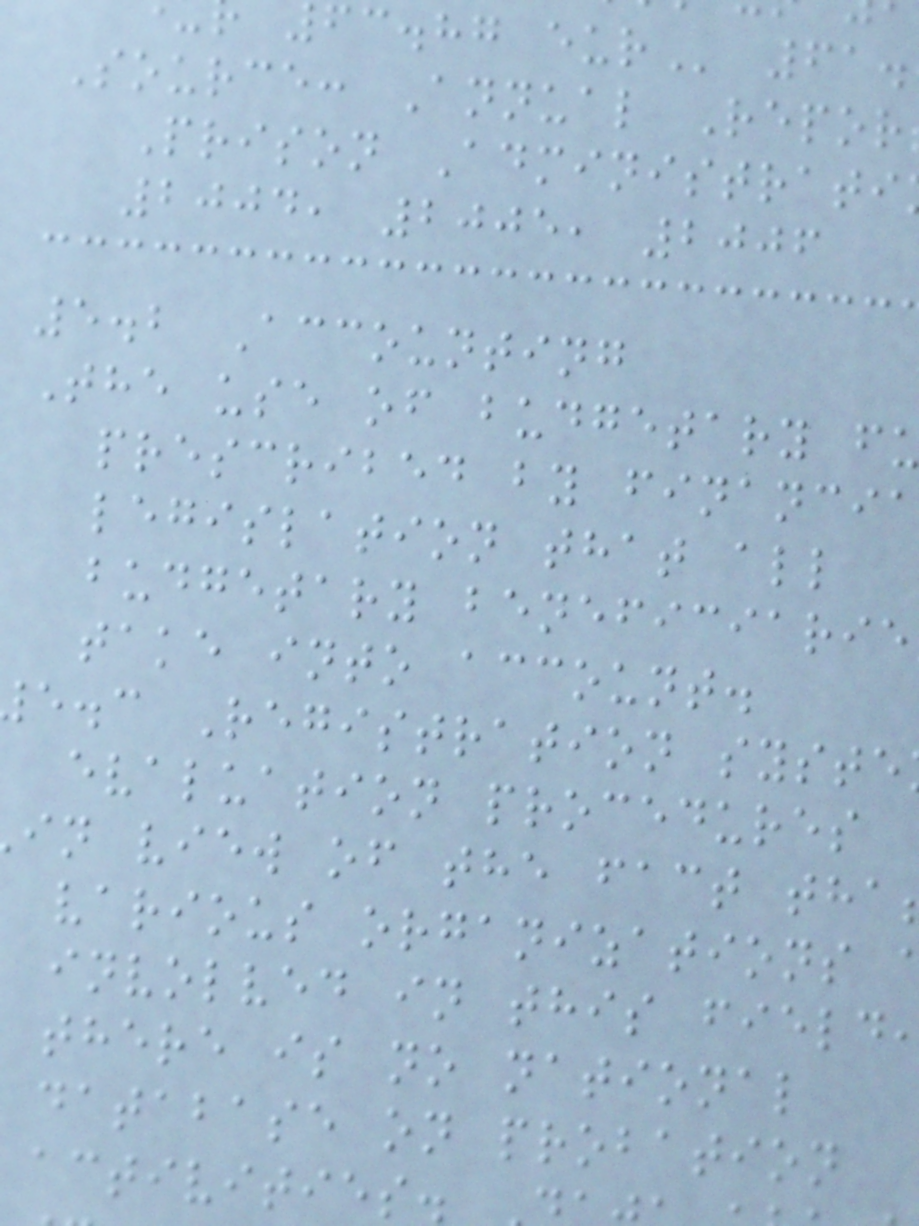Source: Annual Repor
Prison Administrati
2004, 2005, 2006
5.2 Accounting
The use of budgetary f
prescribed by financia
legislation that all
budgetary beneficiarie
take into account.
e.c Registration syste
evaluation procedures
in view of the fact tha
various organizations
involved in this field
there is no national
database on probation
activities.
